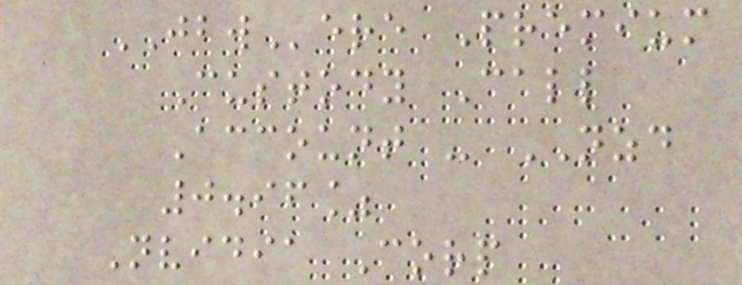JBWere Premium
Custody Call
Account - NZD
0.96%
Nvidia Corp
